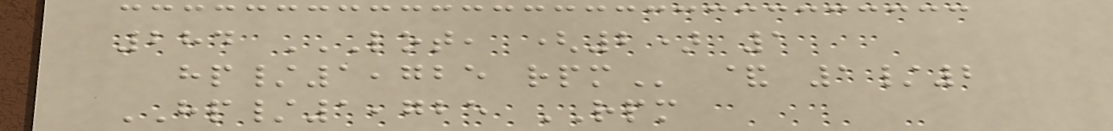284 LOT, (2) 1
HP/1,725 RPM & 1/2
HP/1,725 RPM
